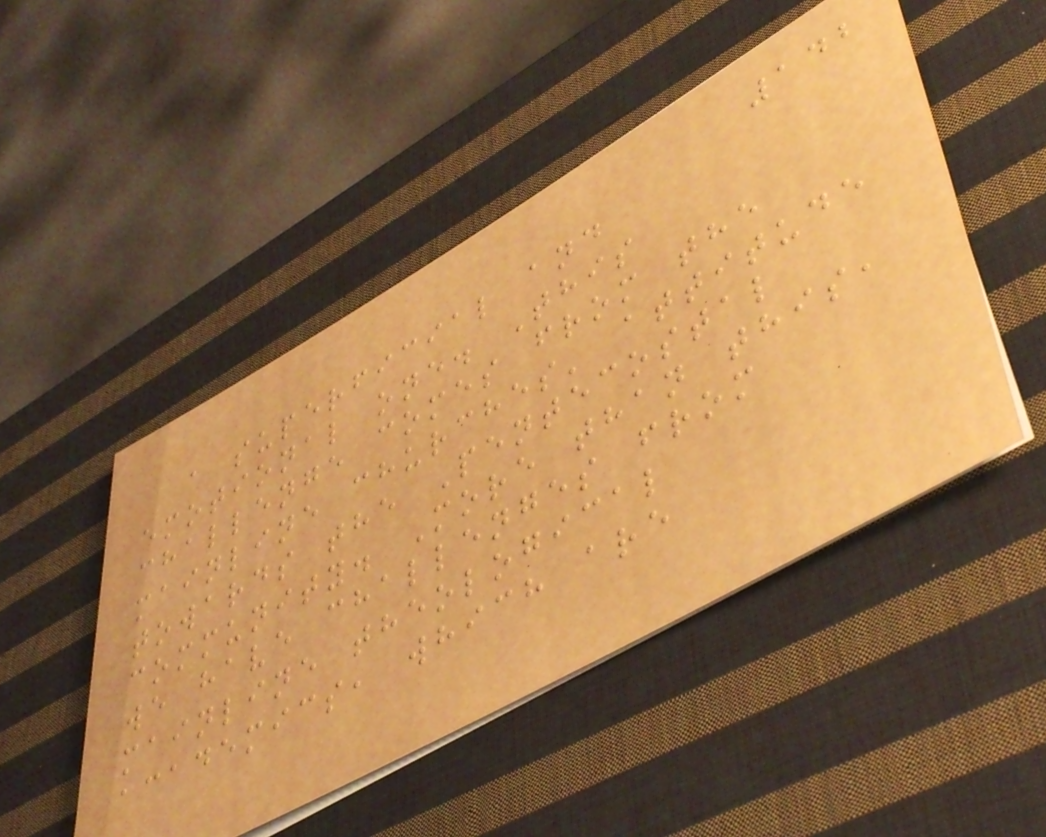142
a superficial and
emotional one. This
challenge comes from the
mainline churches' attitude
towards the Pentecostal
community. More than this,
we have challenges from
mainline theological
academics, which are
